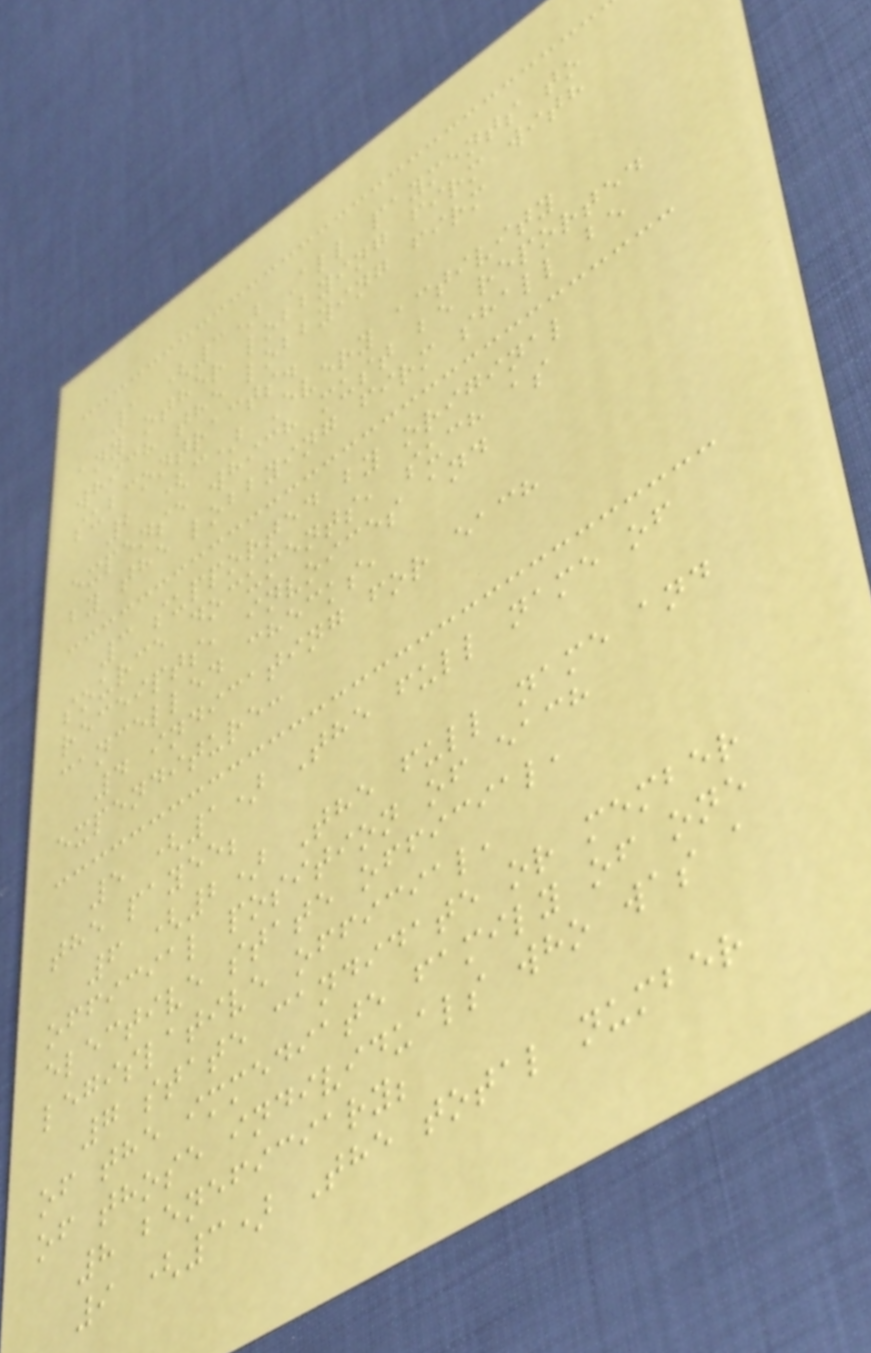1 (3) All payments to
any other lobbying firm with
which the lobbying firm
subcontracts.
2 (c) Every activity
expense which must be reported
by the lobbying firm shall be
3 supported by original
source documents, such as
receipts, invoices and
cancelled checks,
4 indicating for each
expenditure:
5 (1) The full name of
the payee;
6 (2) The full name and
official position of each
elective state official,
legislative official,
7 state candidate or member
of the immediate family of one
of those individuals who was a
8 beneficiary;
9 (3) The total number
